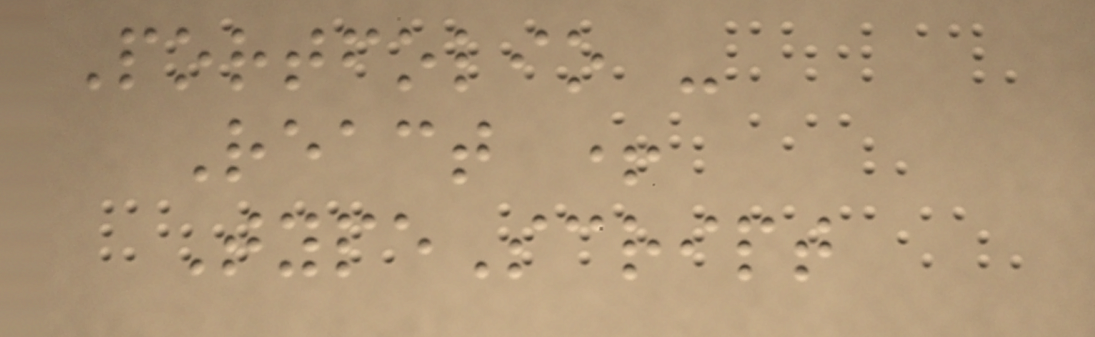Portfolio -
React +
TypeScript
